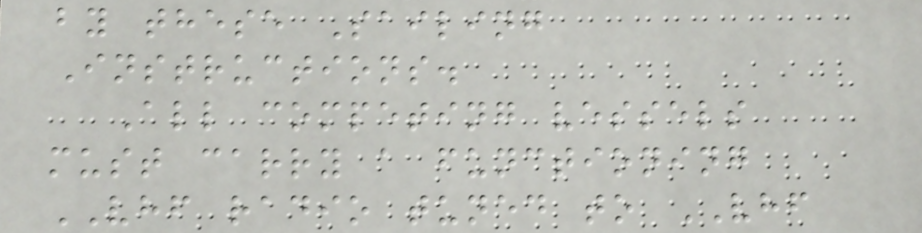by these Sailing
Instructions.
All competing vessels
must carry a functioning
VHF radio tuned to VHF
